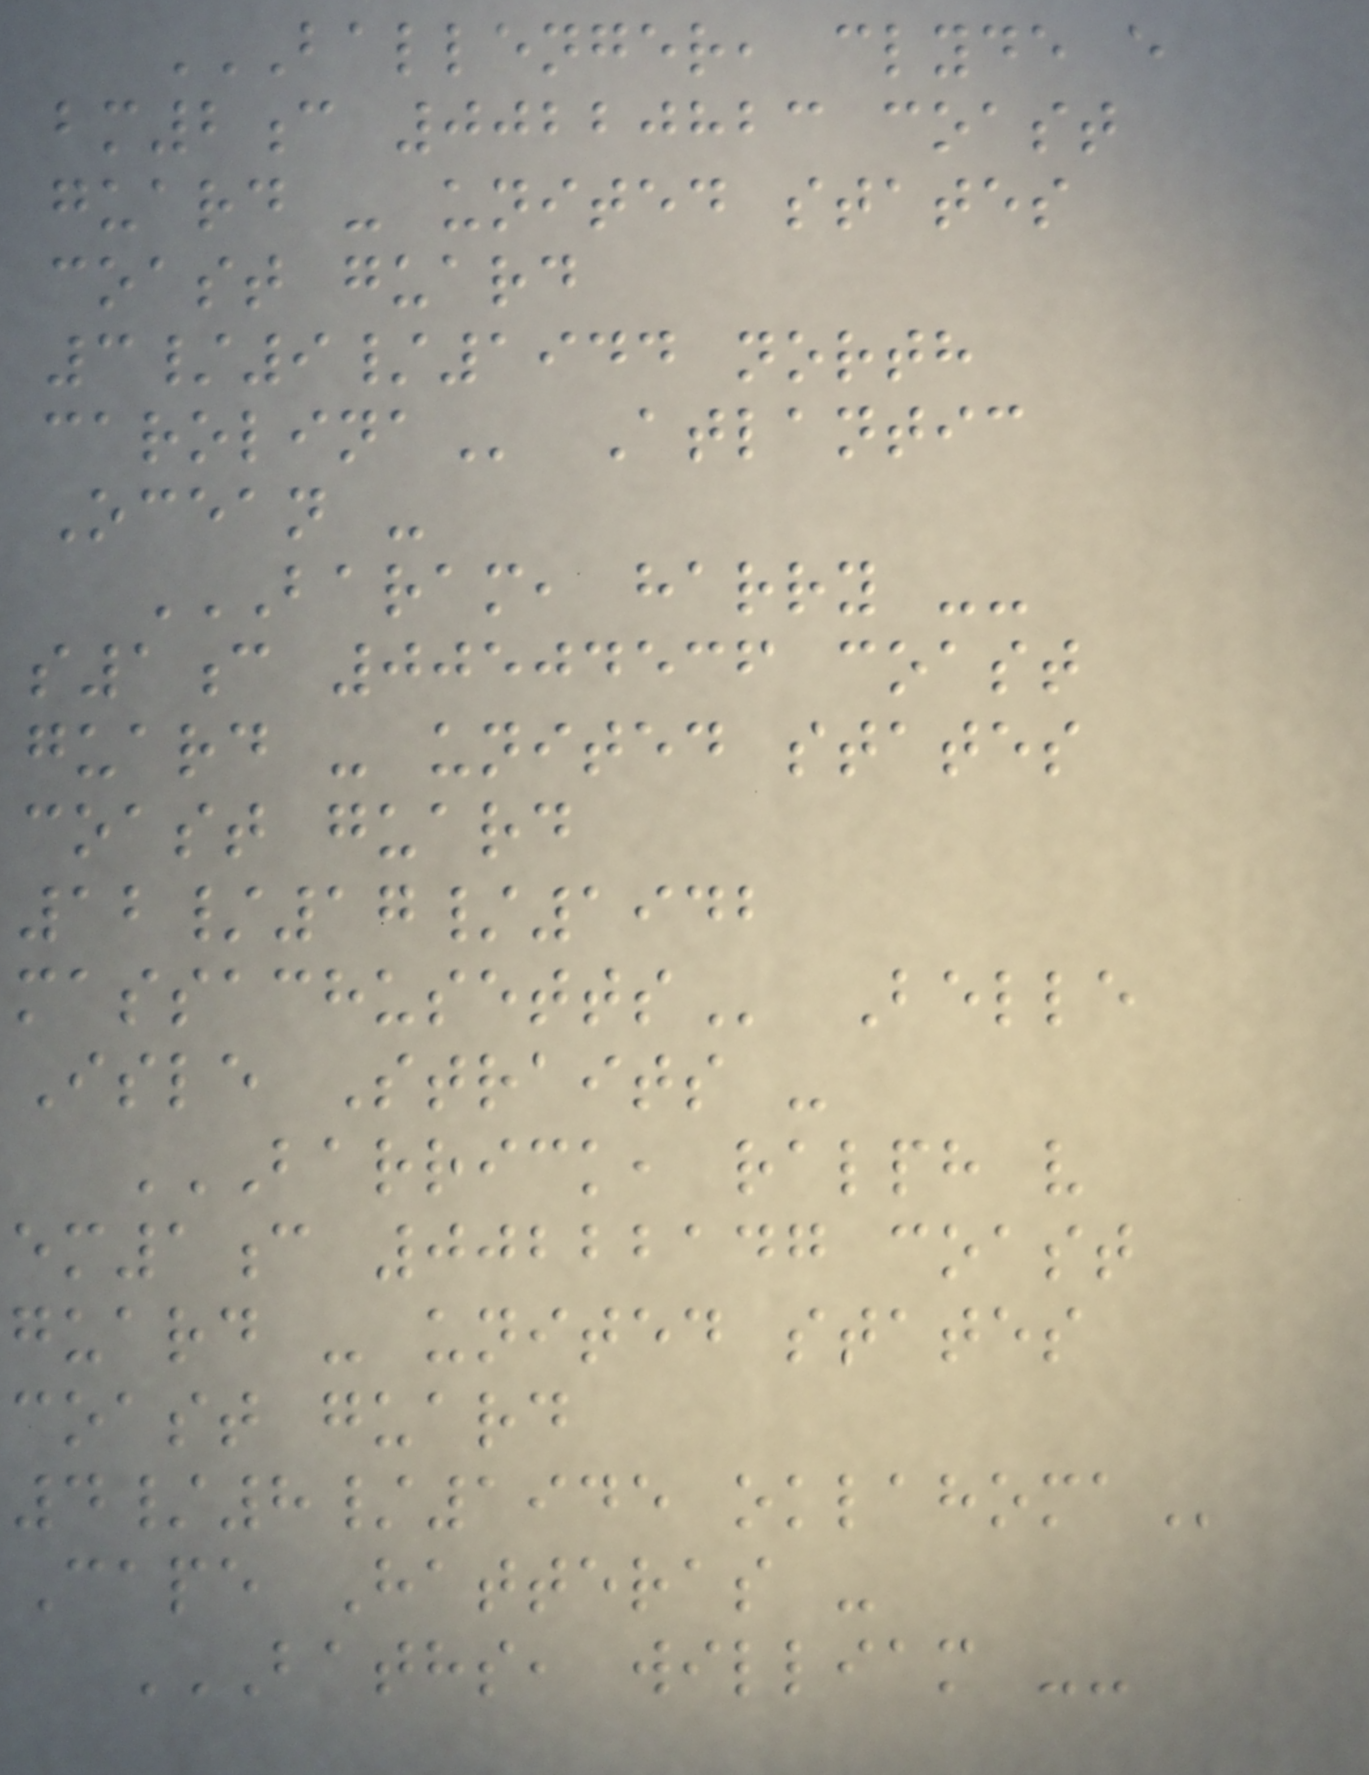BALLENGER, CLYDE E
BM2C 00220823 COAST
GUARD - UNITED STATES
COAST GUARD
3/9/1944 NORTH
CAROLINA Atlantic
Ocean -
BARAM, HARRY --
S1C 00504536 COAST
GUARD - UNITED STATES
COAST GUARD
12/17/1942
MASSACHUSETTS Belle
Isle Straits -
BARRICK, RALPH V
EM1C 00222147 COAST
GUARD - UNITED STATES
COAST GUARD
4/8/1945 OKLAHOMA
Cape Hatteras -
BATHS, WILLIAM --
